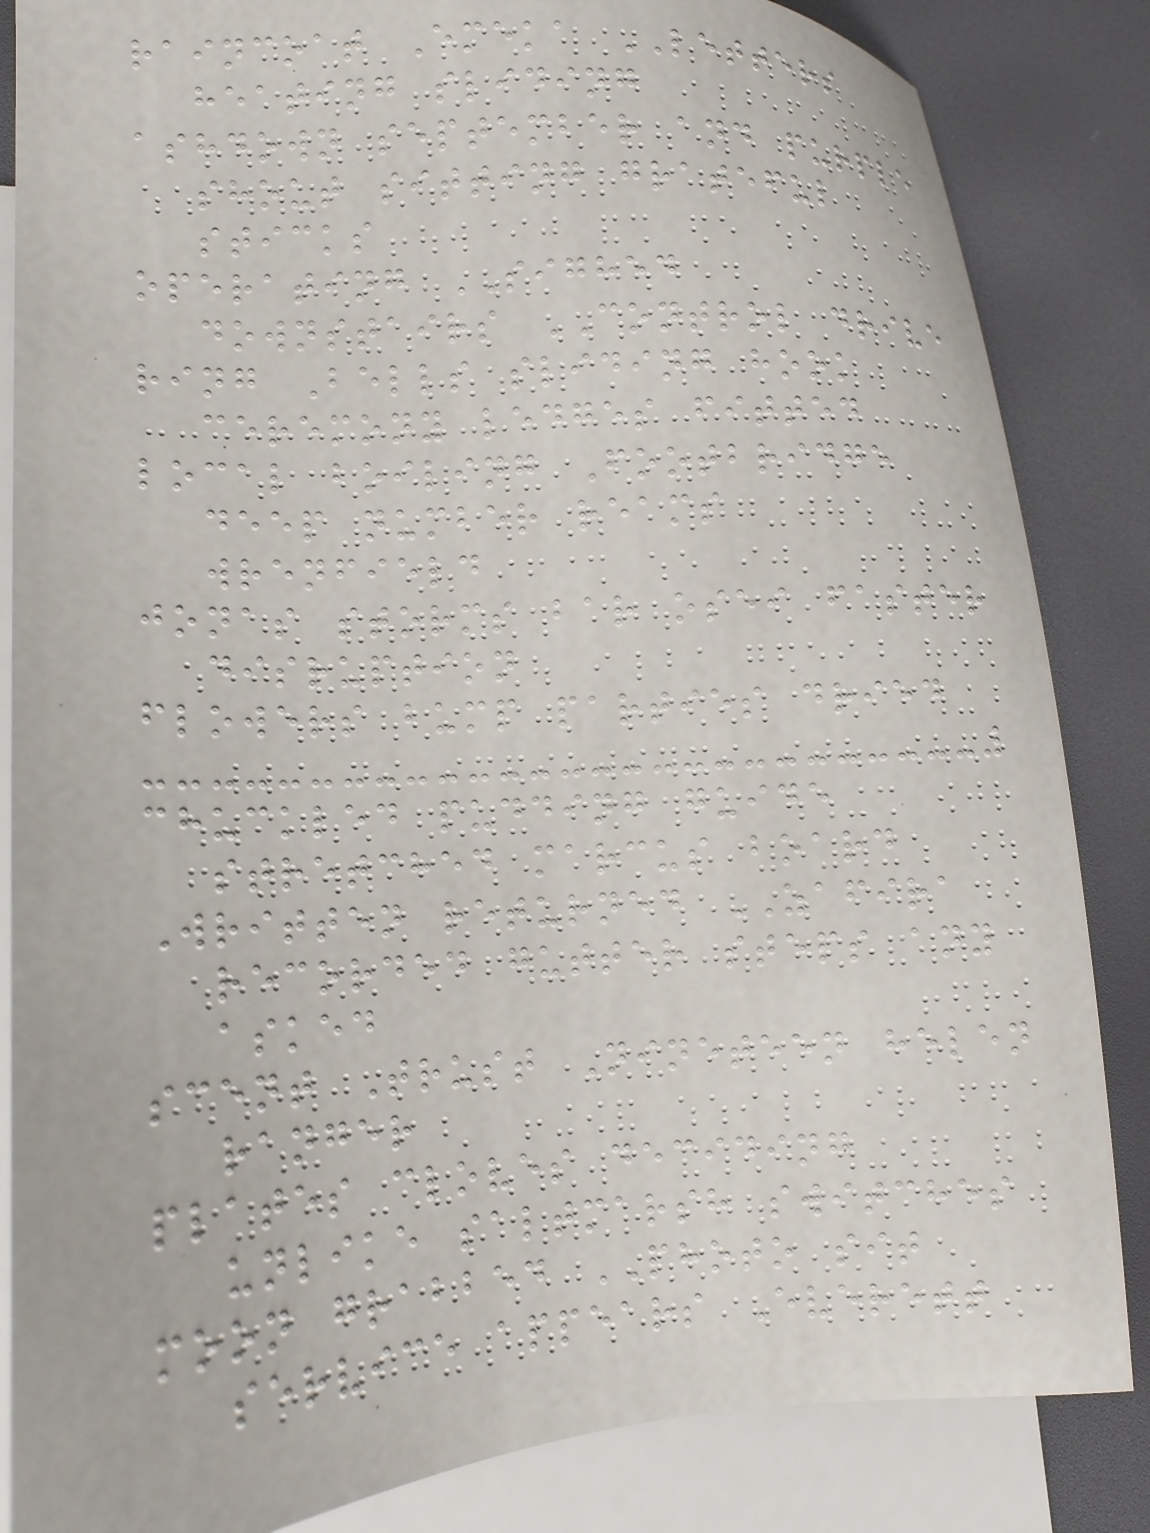raincoat Emeka LETTERS
heating sliding
ashdown september and purple
shout sitting grateful
sticks
operating SIGHED
downstairs CONTROL drive
ring Bells sliding hook
ceremony ledges fitted
local boiling Footbridge
deep number reams
wrenfield
jonas storms bar osei faster
disruption
flowers bump parties dried
chuckled pudding guide
stretched marcus board
Written returned ZAFIRA
recorded gutter steps any
asked
scent Trust Nineteen helen
ranger
plates cloves deciding
unlike saltmarsh switches
moon grabbed PHOTO sit
service appears Everett
